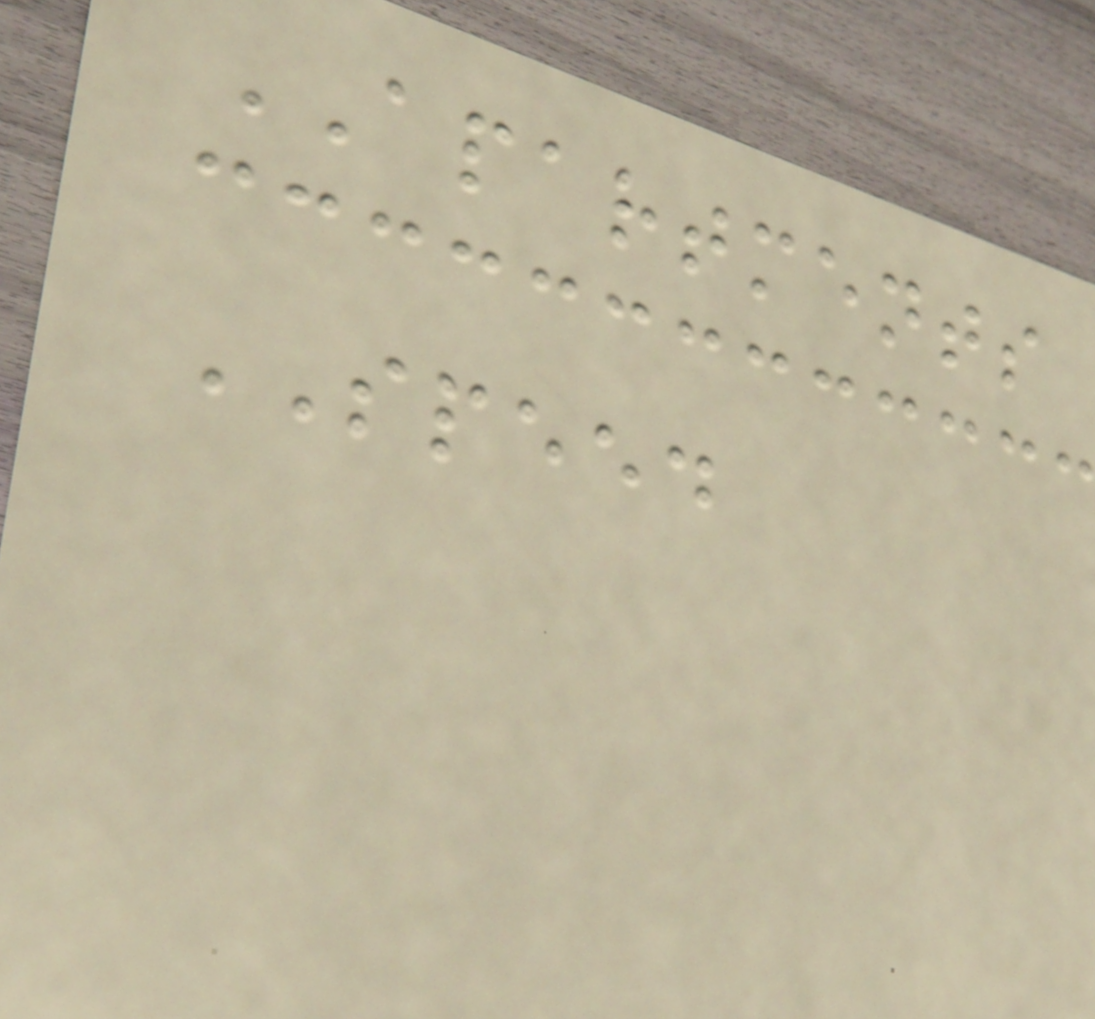APARTMENTS
SPEED
